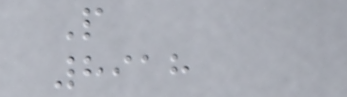P
8918
